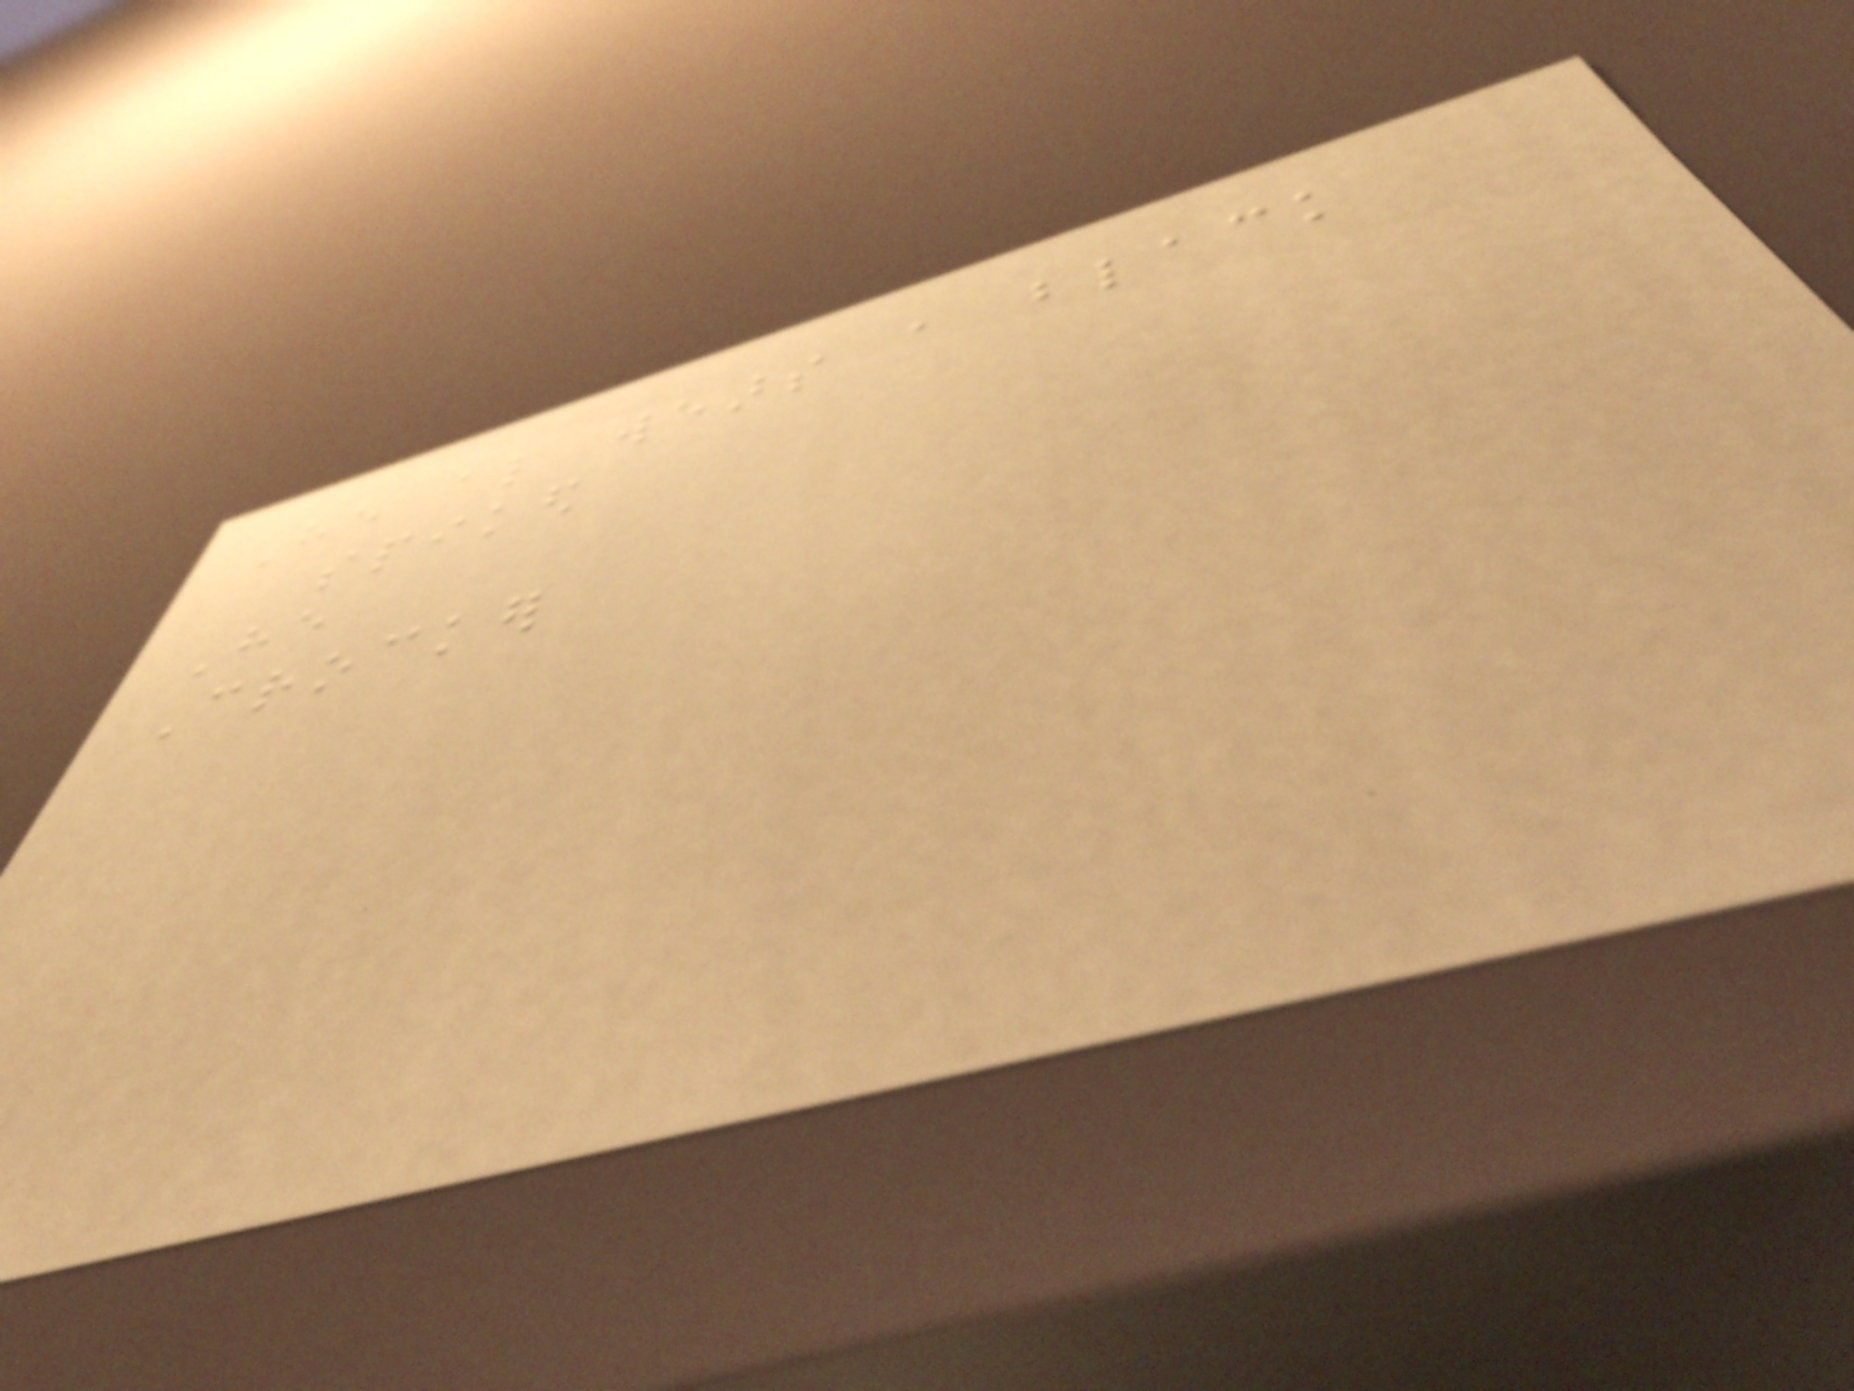He also wears a black
spiked
He
Crocker
